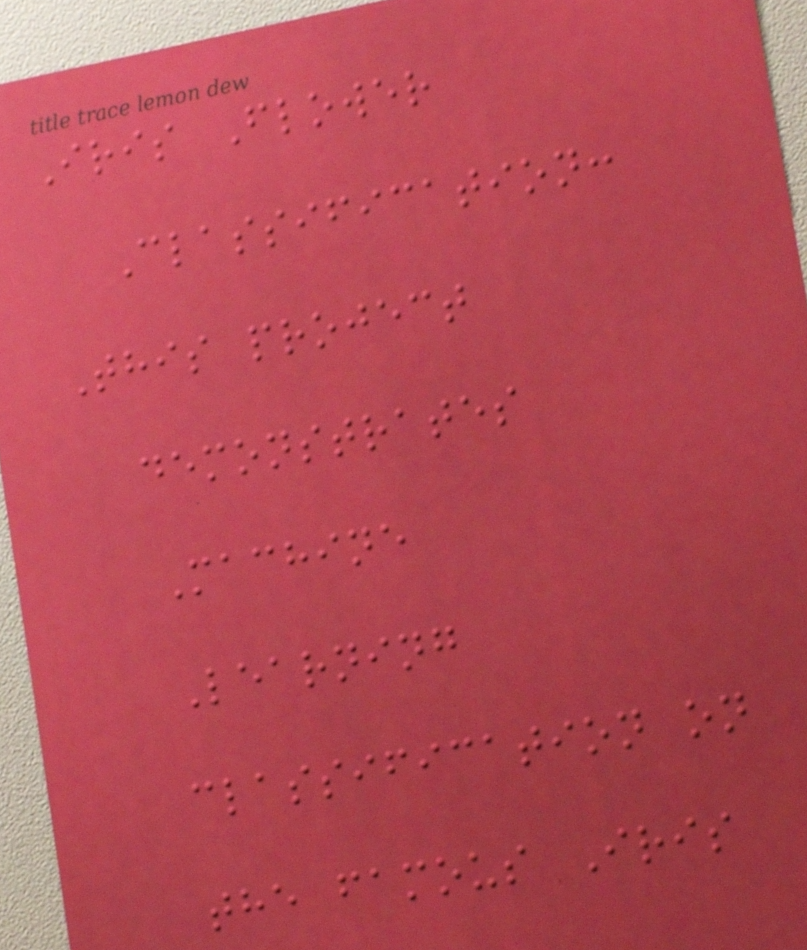Iris Flower
Classification:
This project
demonstrates
Machine
Learning
classification on
the famous Iris
